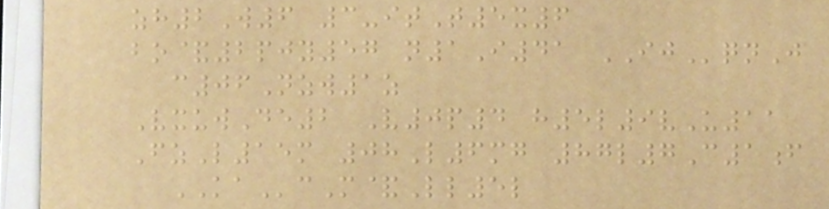zh2W6 3-itT5x6
bo&2pjy57 n1I41 IJqnJ
c06Nzw1z
VxuwDe2 V0p4 h5l9vU11
FzL15m 08L6mg 87l7C1f
KAcM&Ll5l
